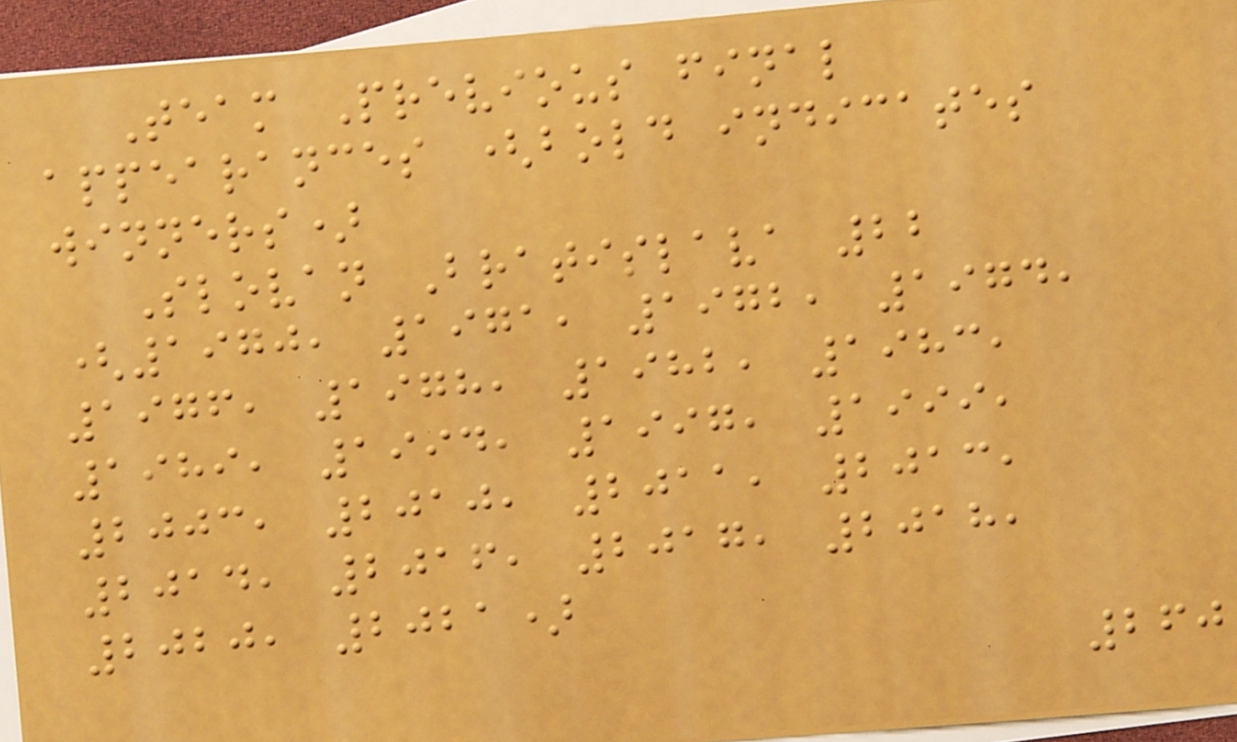Team Previous final
appearances (bold indicates
winners)
Slovan Bratislava 22
(1970, 1971, 1972, 1974,
1976, 1978, 1982, 1983,
1989, 1994, 1997, 1999,
2003, 2010, 2011, 2013,
2014, 2016, 2017, 2018,
2020, 2021)
260
